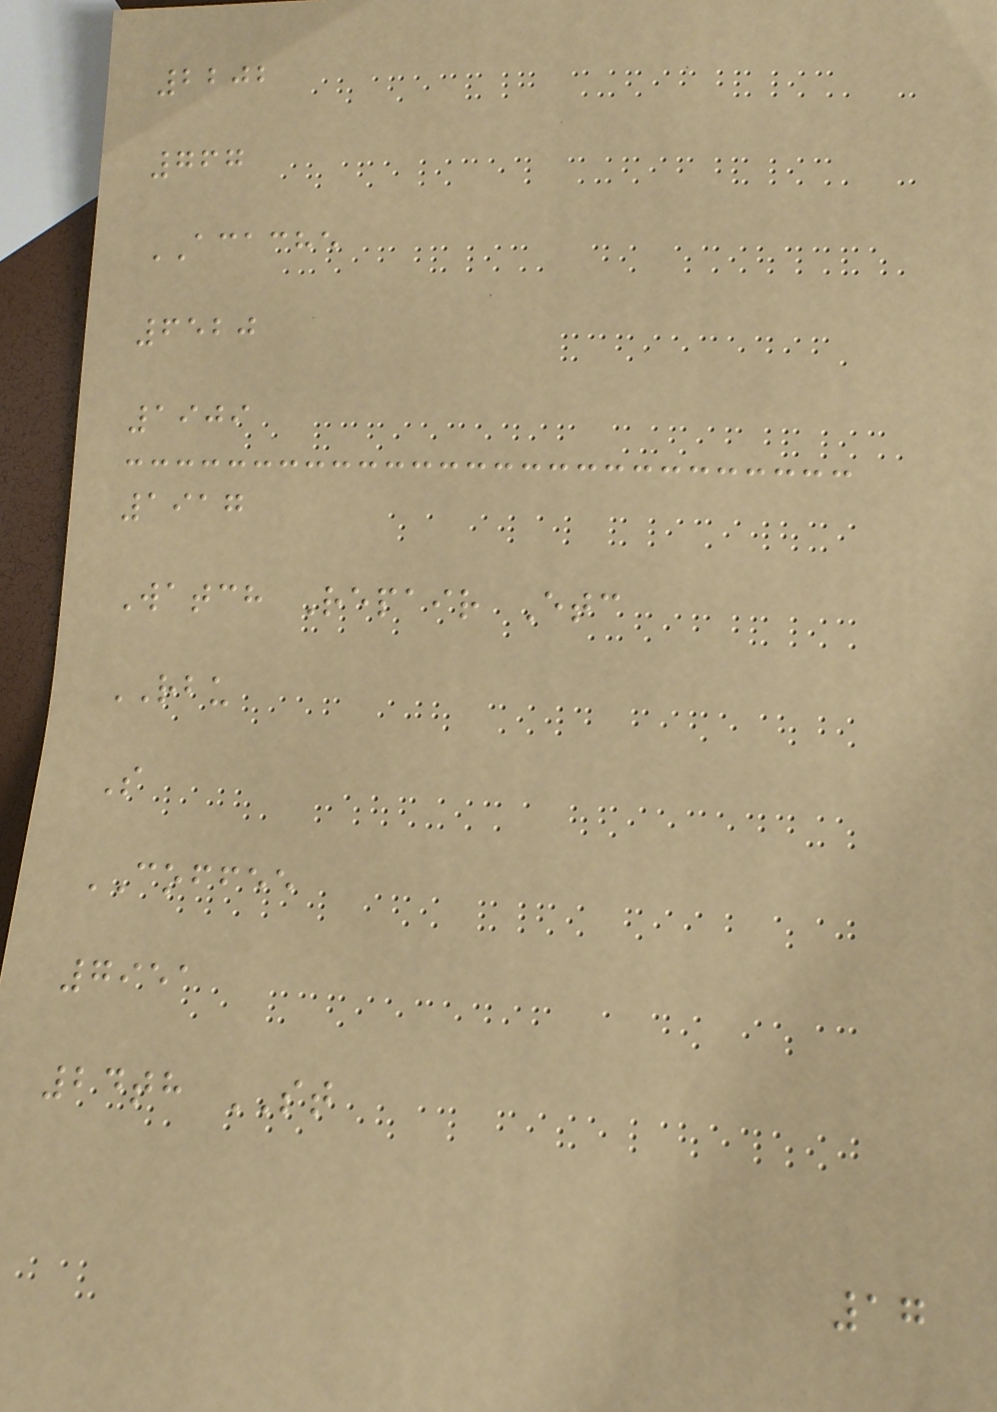2202
767
ACACHE
6520
1909
1917
Watch Repair Etc
RBU
S
COFFEE
7951
24th ST
17
